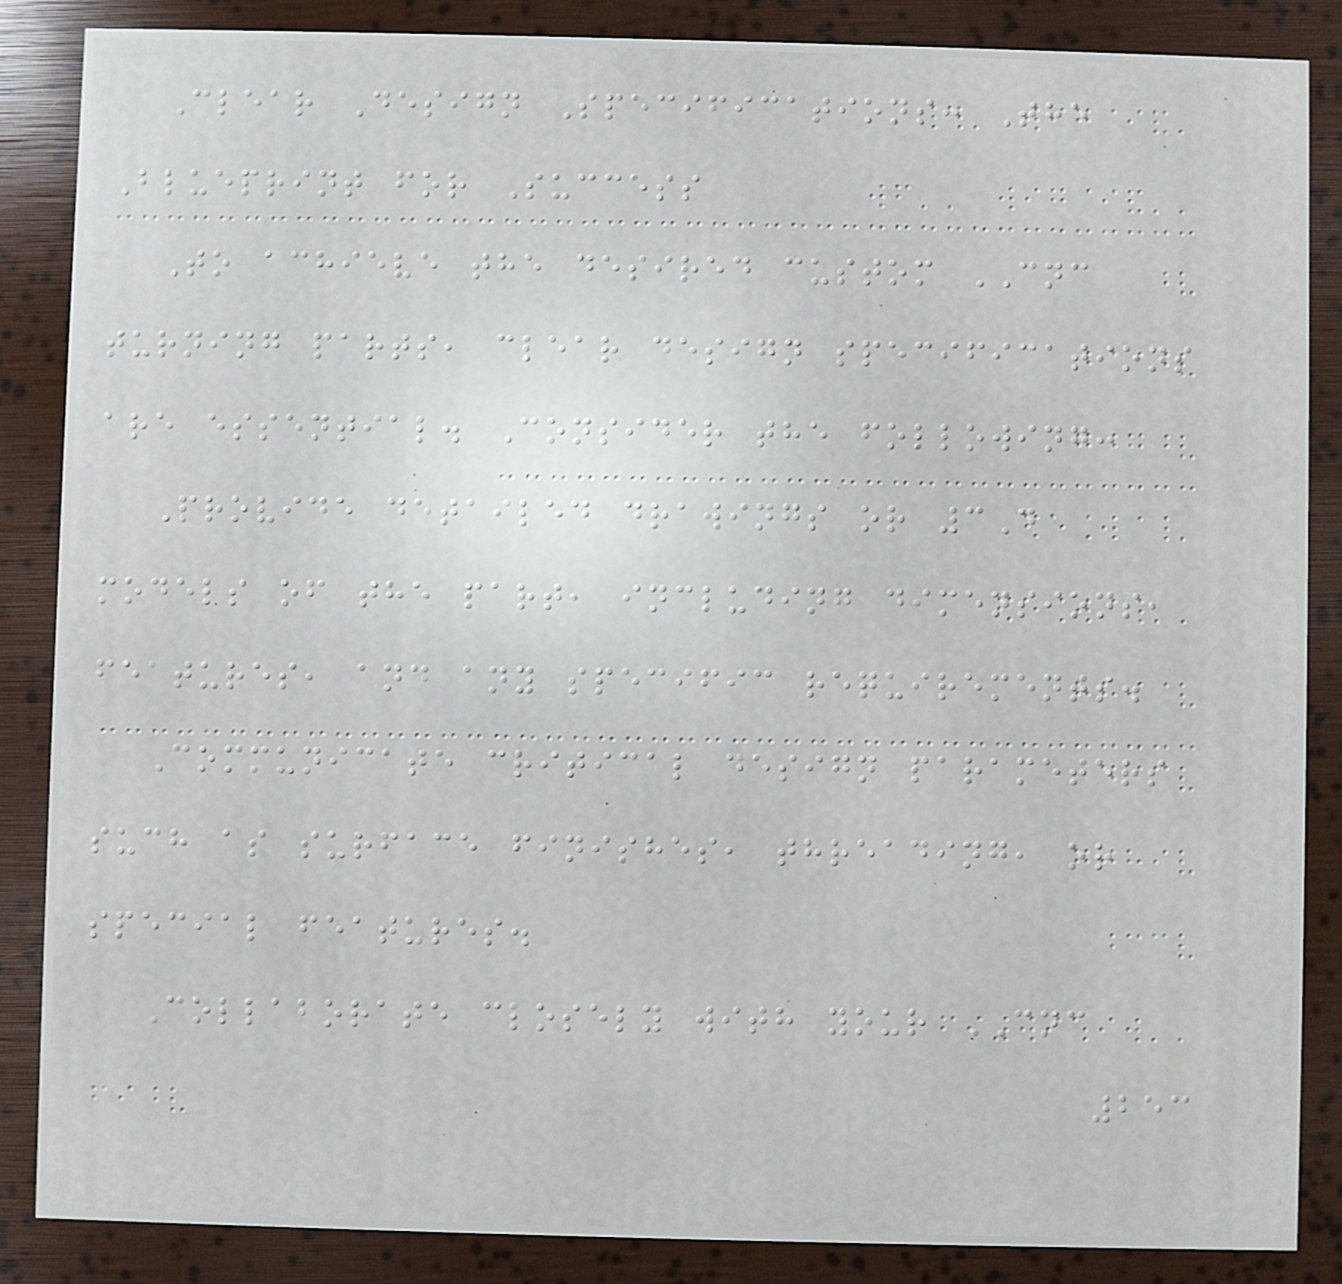Clear Design Specifications: The
Blueprint for Success
To achieve the desired custom CNC
turning parts, clear design specifications
are essential. Consider the following:
Provide detailed drawings or 3D
models of the part, including dimensions,
features, and any specific requirements.
Communicate critical design parameters
such as surface finishes, threading, or
special features.
Collaborate closely with your CNC
253
